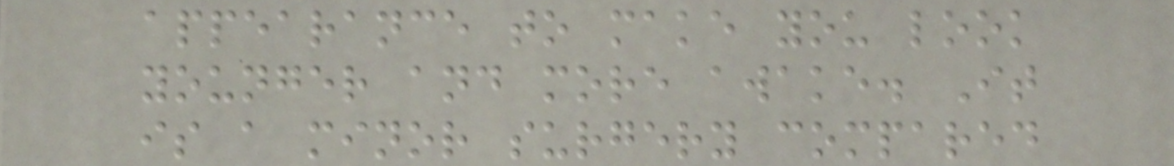appearance to make you look
younger and more awake. It
is a minor surgery compared
